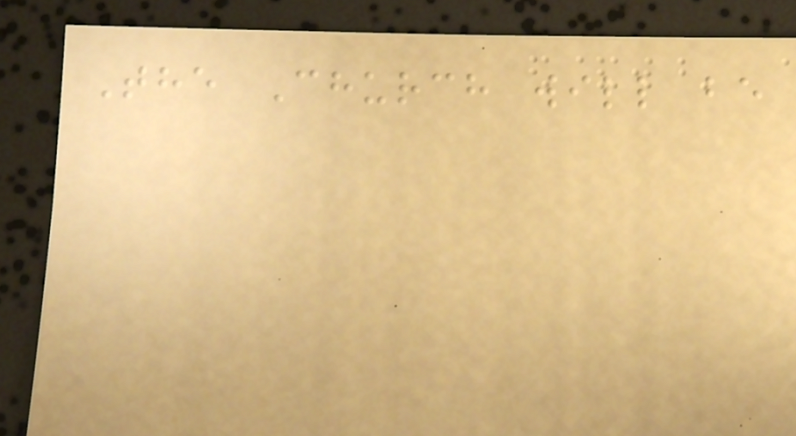The Church will be
